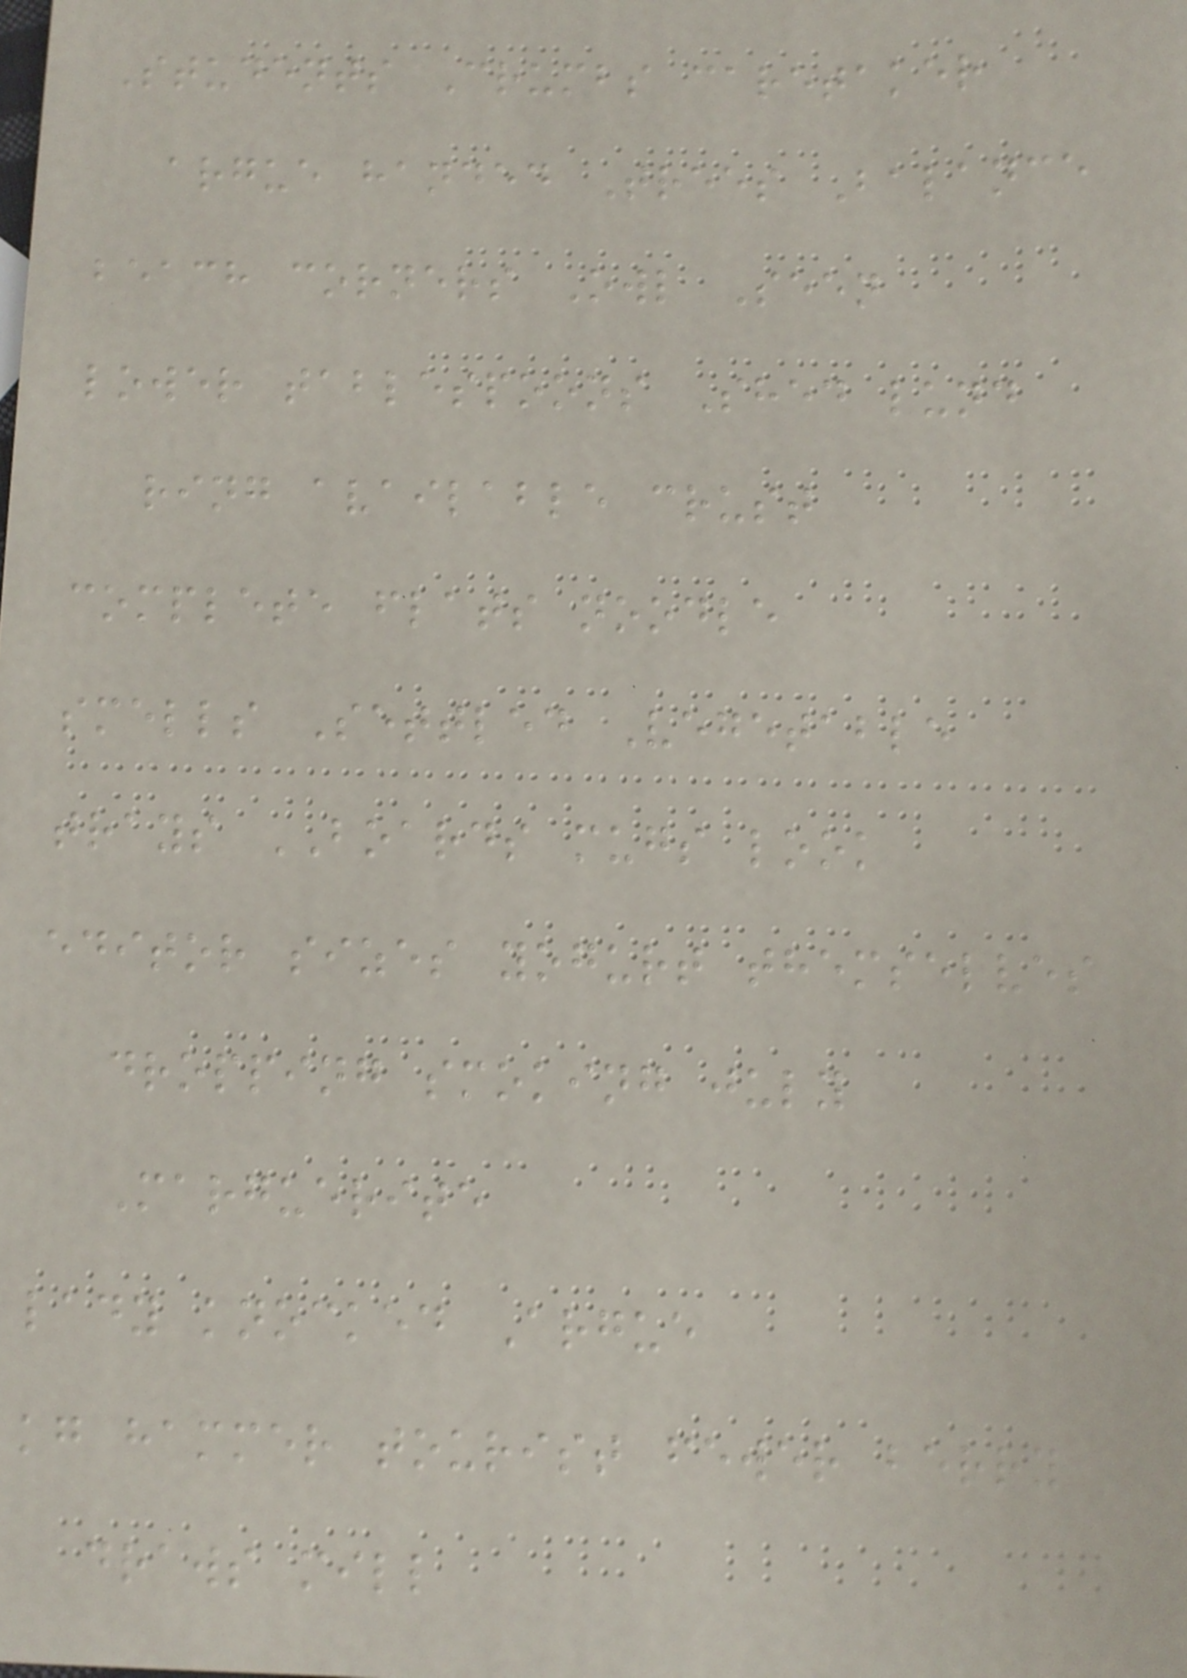Students Crumbs caretaker
argue handed Trees Balance
beach corners Owl Seen
lower tablespoons Shed lund
ring available crust
complete flats noodle
smells Settled Vegetable
trays BOARDS mugs look
editor sizes yogurt themselves
dropping smoking july
Marguerite
lady knocked Argue
kg hammer tourist fewer berry
draws mill
